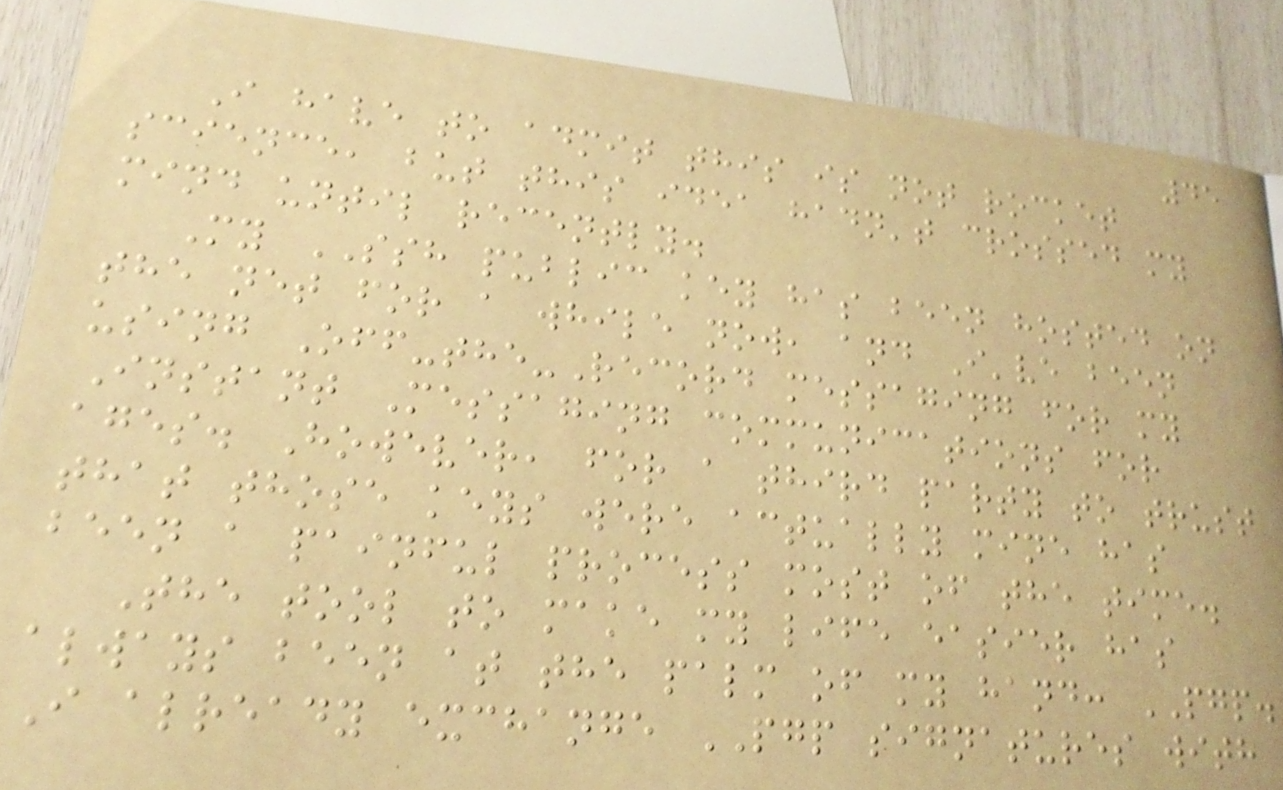45
I have to admit this is not rocket
science, but this idea hadn't crossed my
mind until recently.
My SSH public key has been hosted on
the net for a while now, and I've been
using Off-the-Record messaging for my
Instant Messaging communications for
ages. However, for a third party to trust
that those keys were actually mine has
been a painful process most of the time.
The tool to make my life easier has
always been at the palm of my hand: PGP.
I already exchange PGP signatures with
